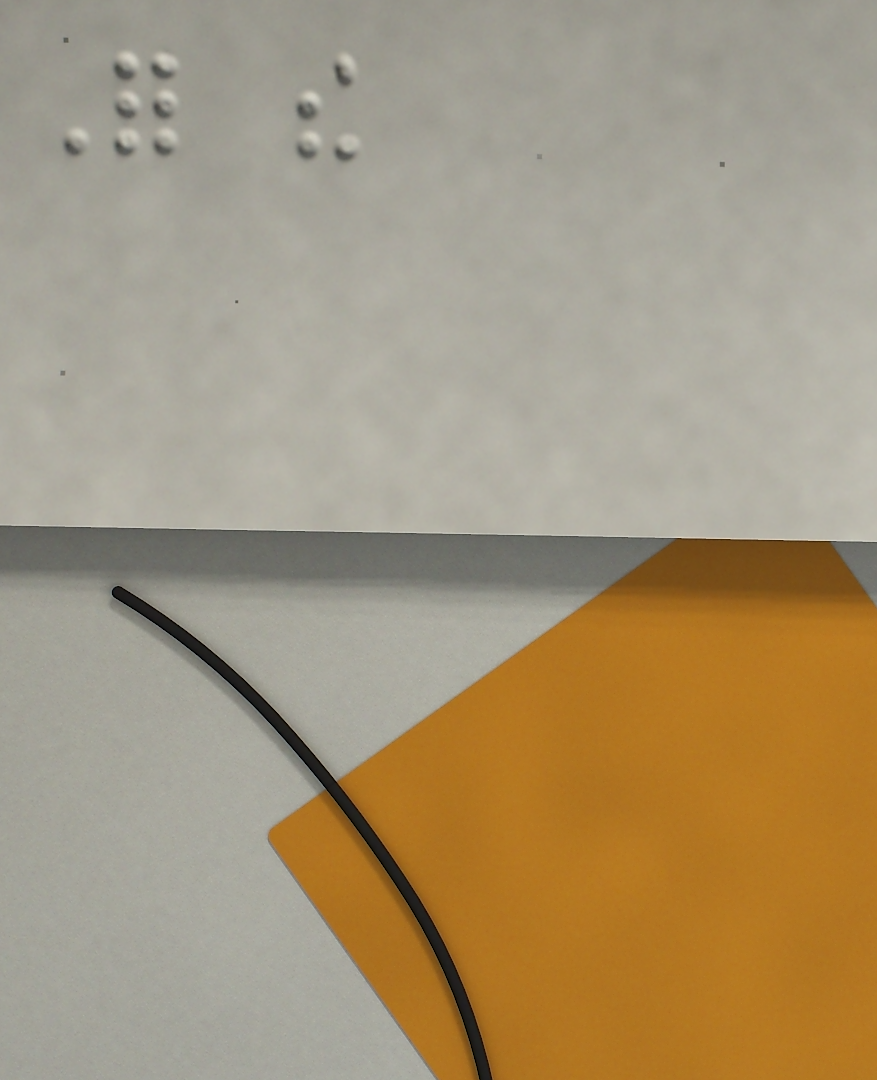For the
